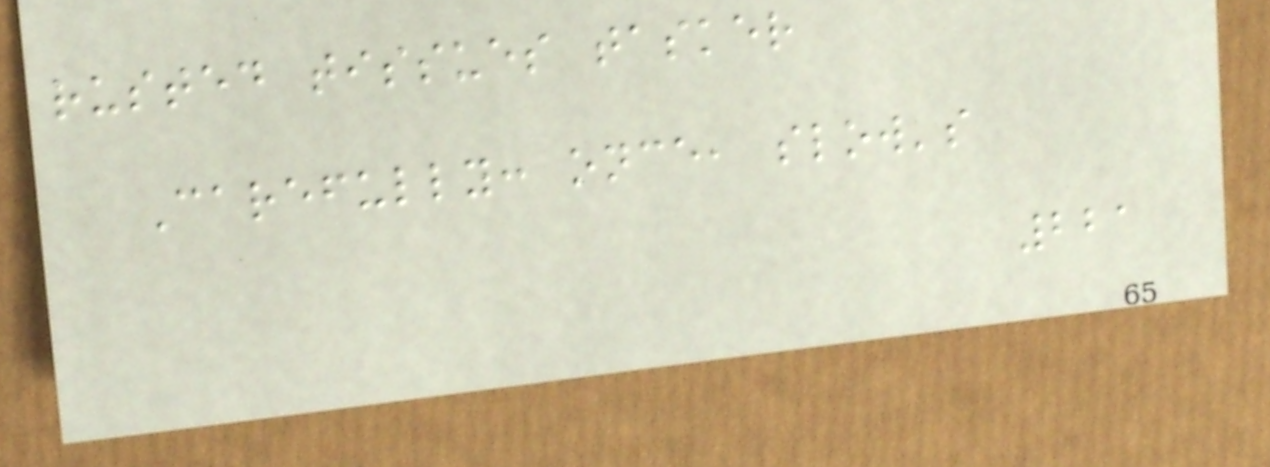rusted tissues tasker
Carefully: once, slow's
221
